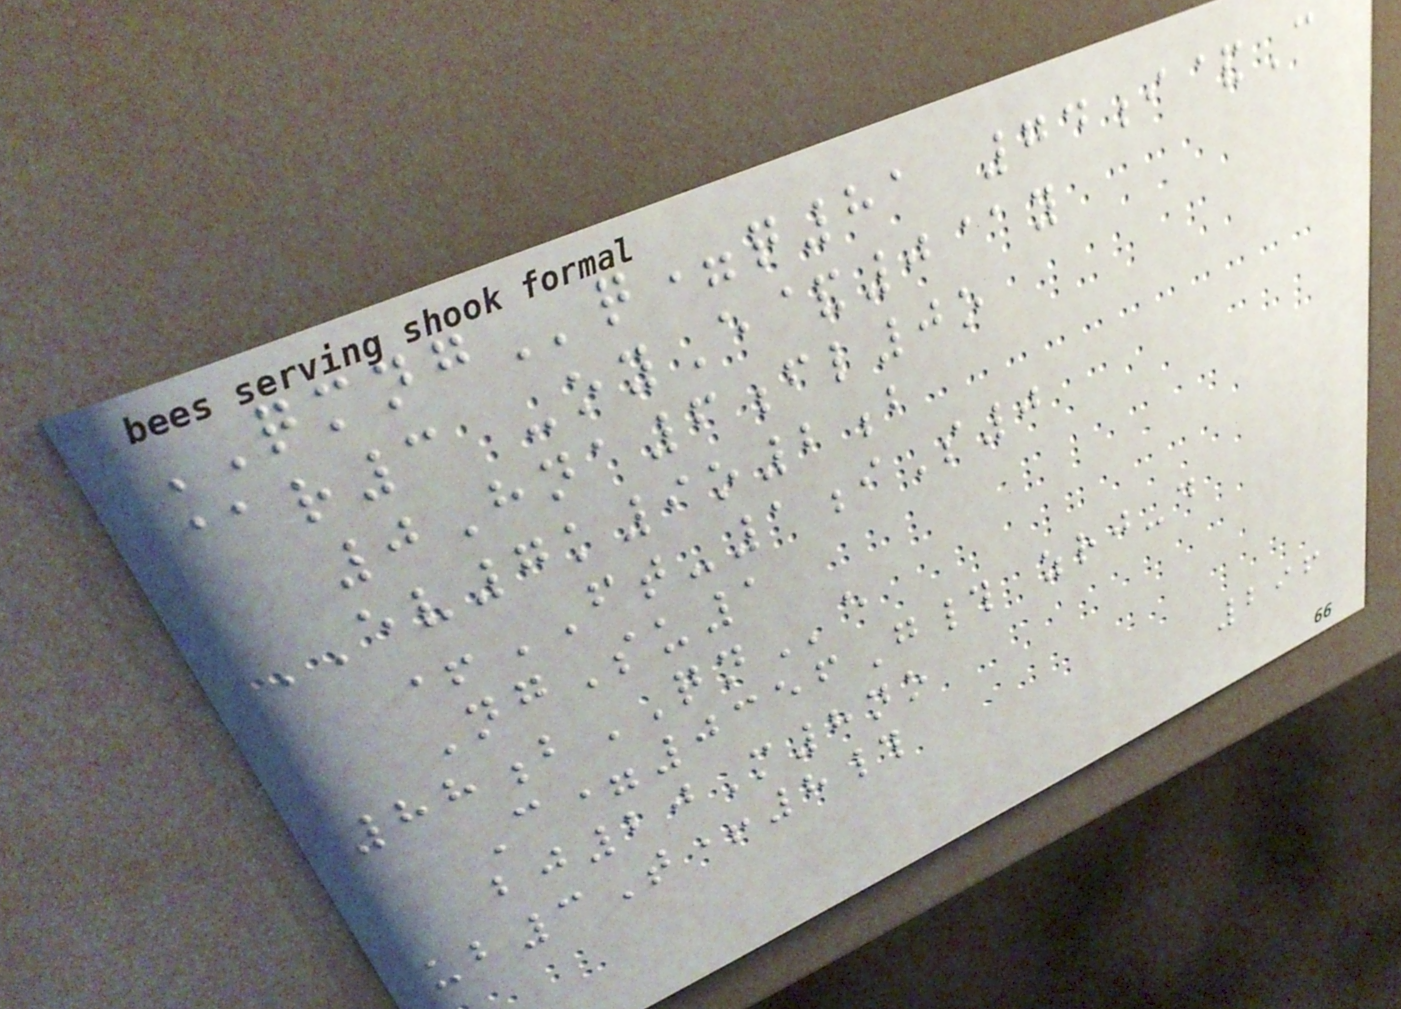QMNGq=q81 74i&C
@r3 -oyE&0@y
0Hna6fl0o
EV7k9o2b
+FT-1iS0
NgSu1
88bQNe
C=0356G# zrj-d
bj20M8no
ub3T+8#
296
